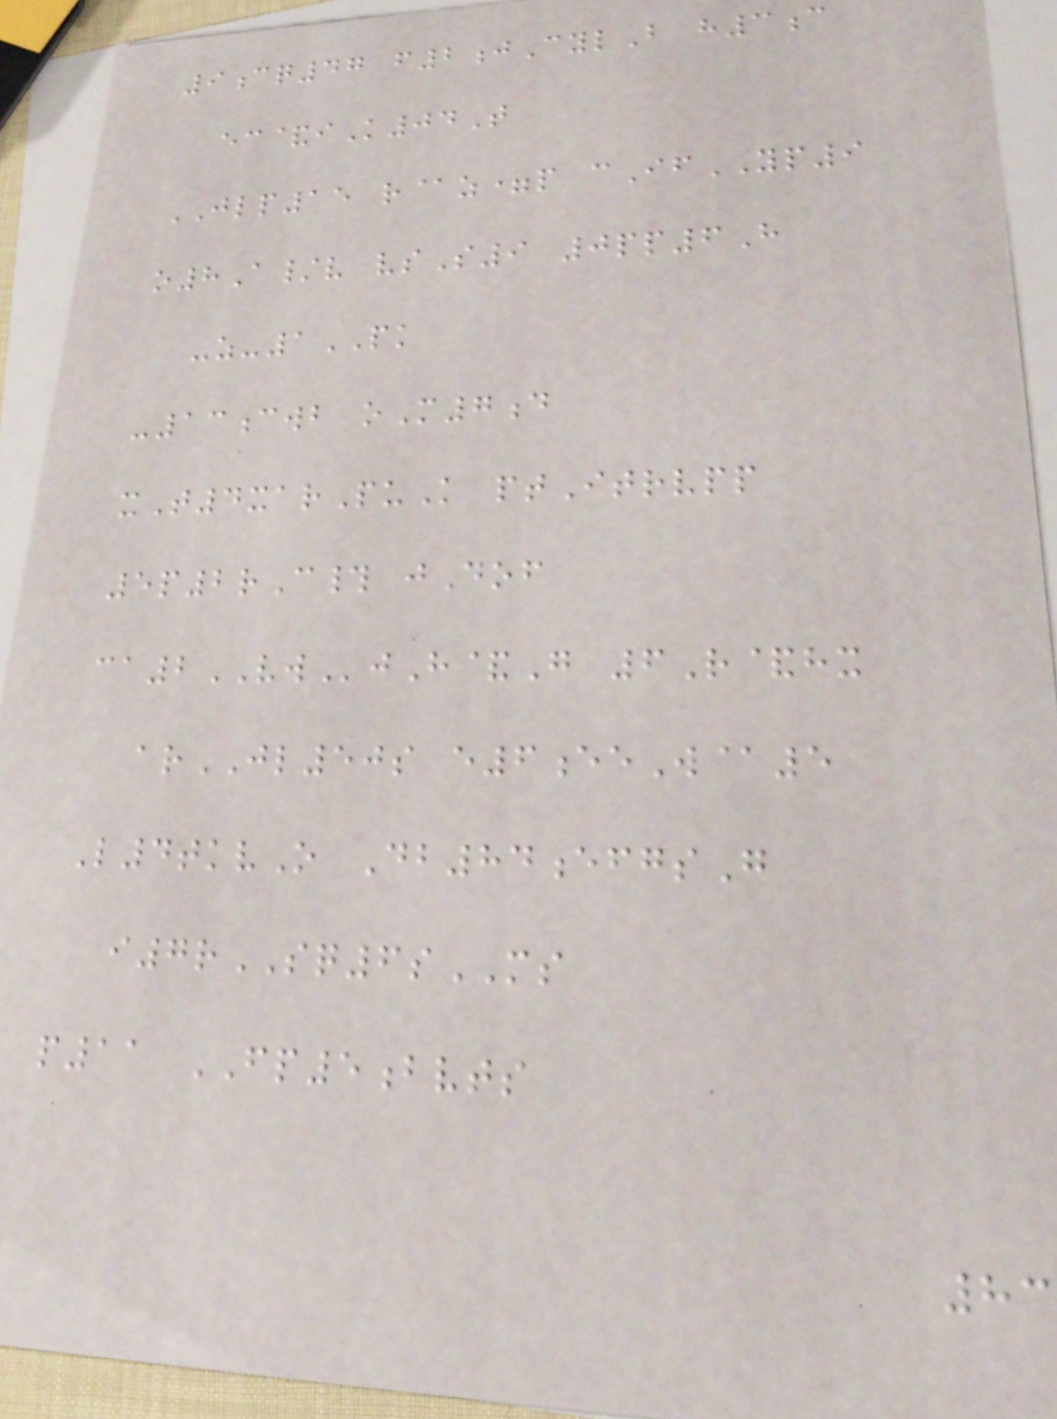9cq47 f2jCylB h3c
ec&iK04T
JLP15 r@z=p cIfYP9
o8A/v vsS9 0pp6H
-z-1PK
-13cwb oM7d
xT4xarPuK ptItrvpp
5p2rC# jDof
ca2VWjH&G 6R&hx
arJL50s e6eeW@5
L4tkvO Db84efgsG
i7rSQ6sMS
p11 FP5bvts
83
